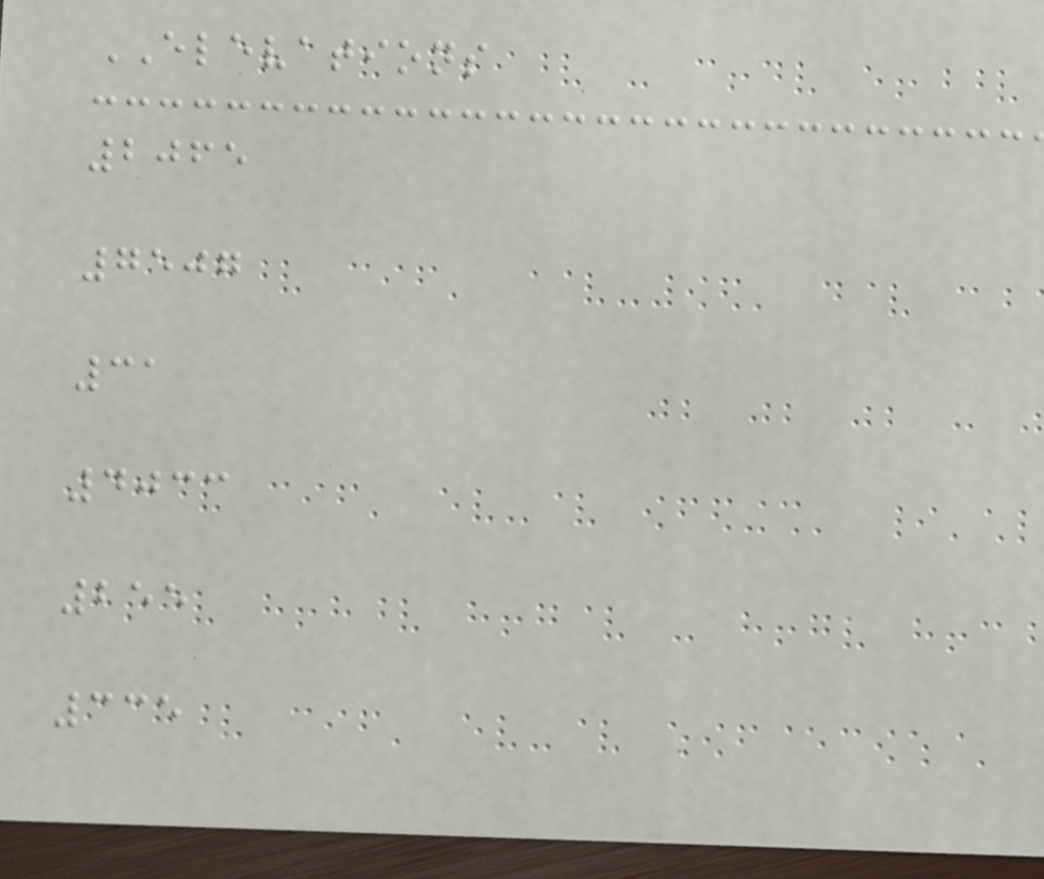ELEVATIONS
2065
7507
31
4033
255
335
